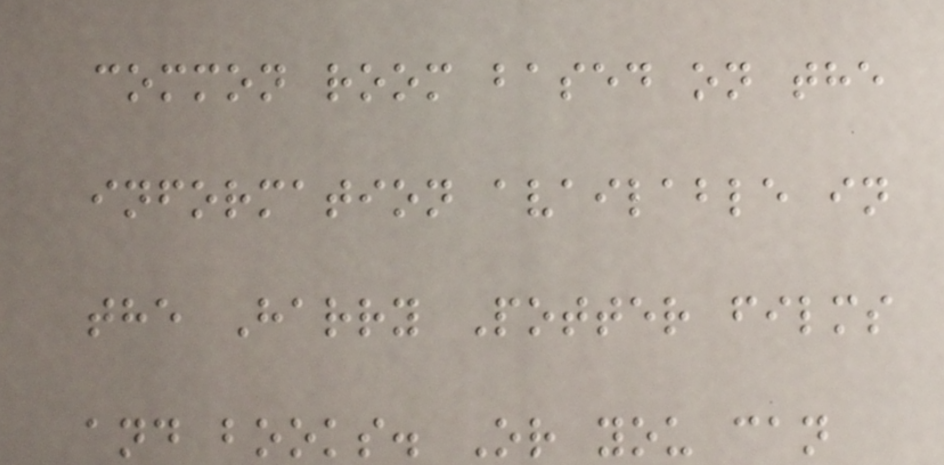common room based on the
information available in
the Harry Potter films
and books. Or you can
